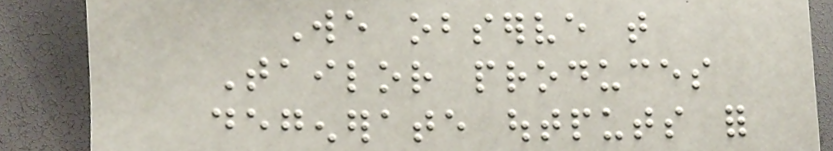We observe that
Tailor produces
degenerate outputs for
